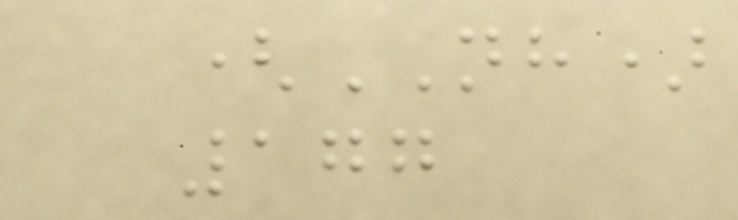(NH)
177
